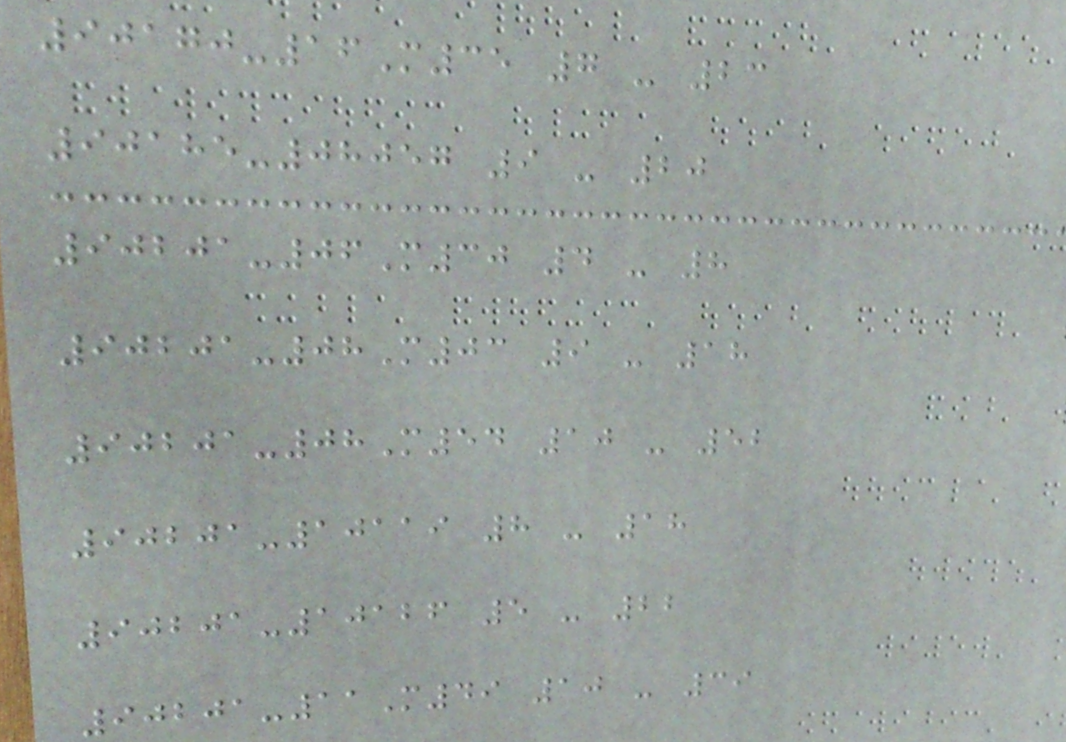90170-16M35 7 - 23
90185-08057 9 - 20
90201-06M30 4 - 8
90201-08M03 9 - 18
90201-08M54 10 - 52
90201-10119 8 - 18
90201-10126 5 - 22
90201-11M49 10 - 39
